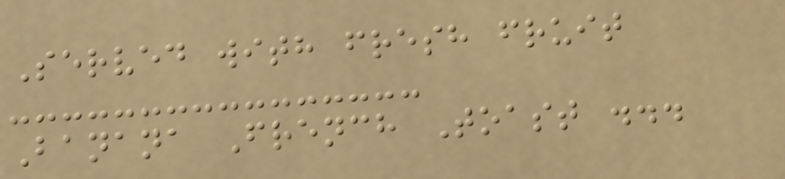Served with fresh fruit
Banana French Toast ...
